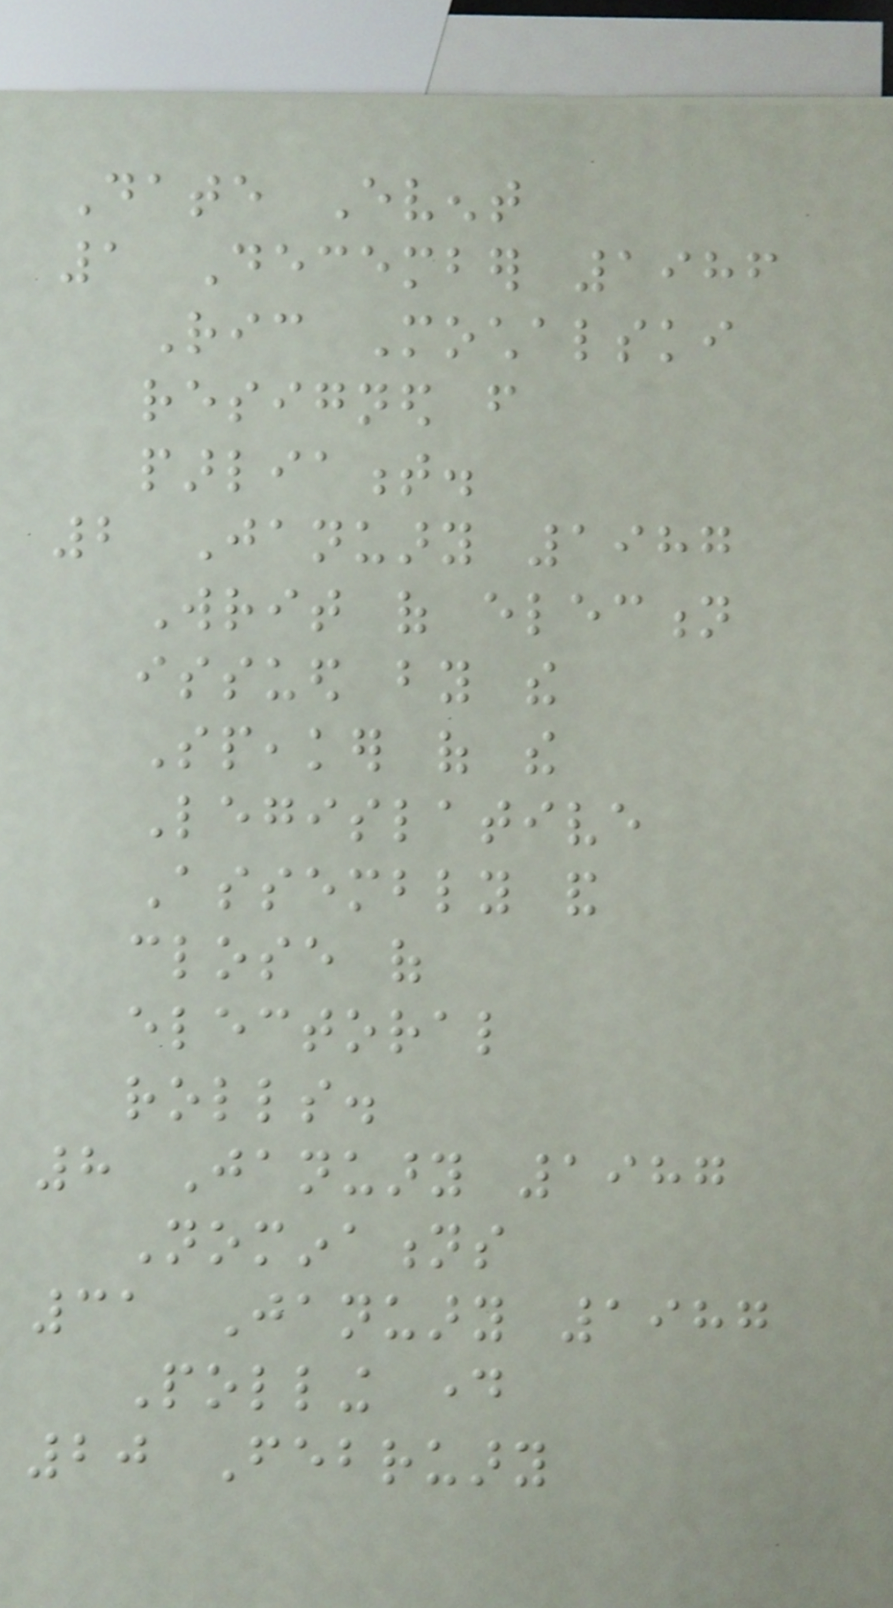Date Event
1 December 1986
Ric Mochalski
resigned from
parliament.
2 January 1987
Writ of election
issued by the
Speaker of the
Legislative
Assembly and
close of
electoral
rolls.
8 January 1987
Nominations
31 January 1987
Polling day
20 February
